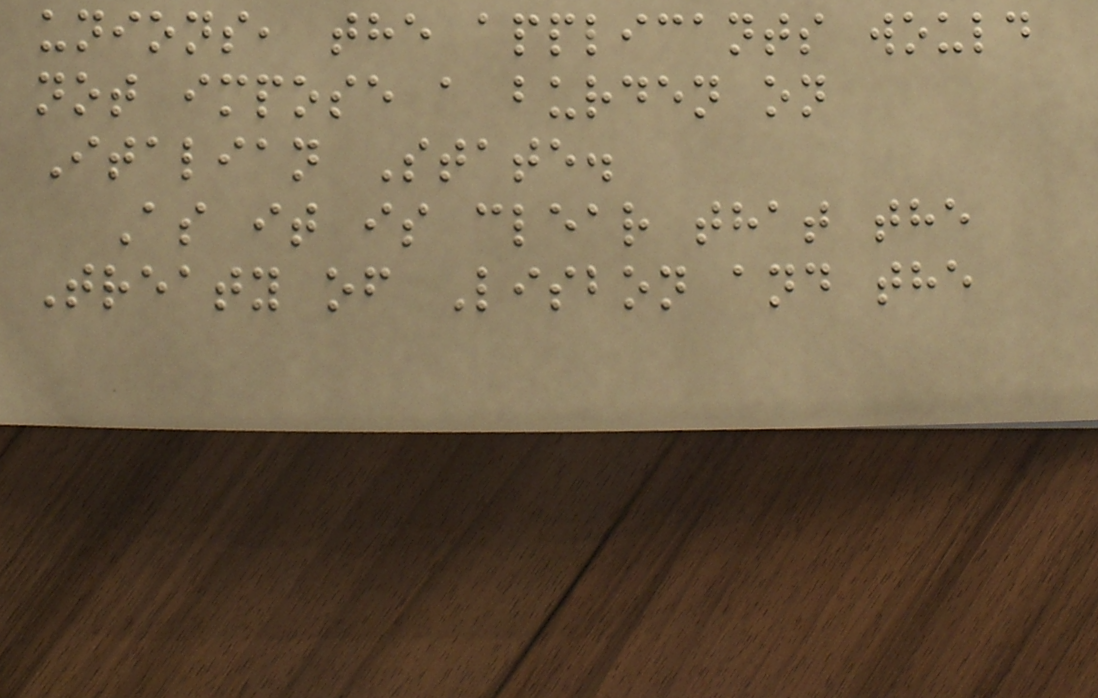unions, the applicants would
not impose a burden on
Italian State.
As it is clear that the
Treaty of Lisbon and the
